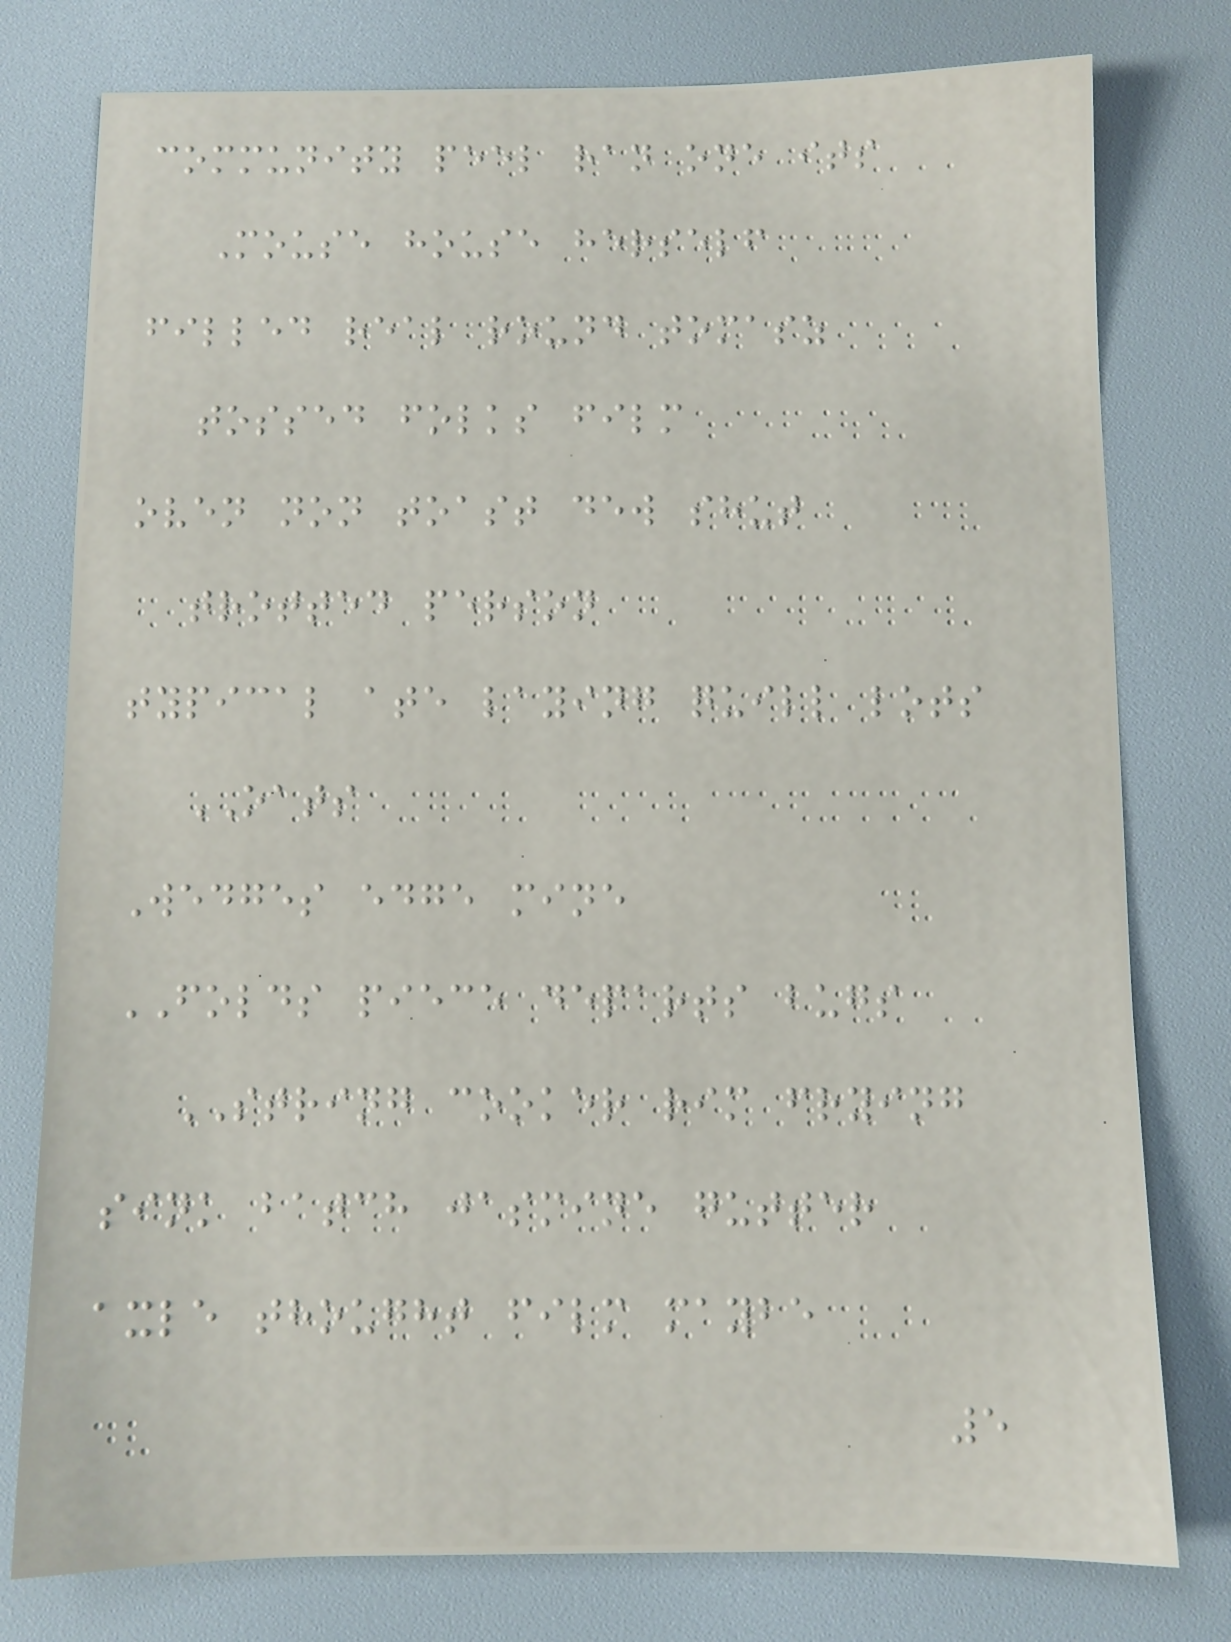community peel ran one its
Mouse house herself
filled real round tomasz
tossed folks film
oven non toast dew shut
trotted person
typical ate laying quill lots
OATS
Wedges edge mine
FOLDS piece departs bugs
STRING cooker rim frying
sink batch jasmine gutter
axle thought film maybe
5
